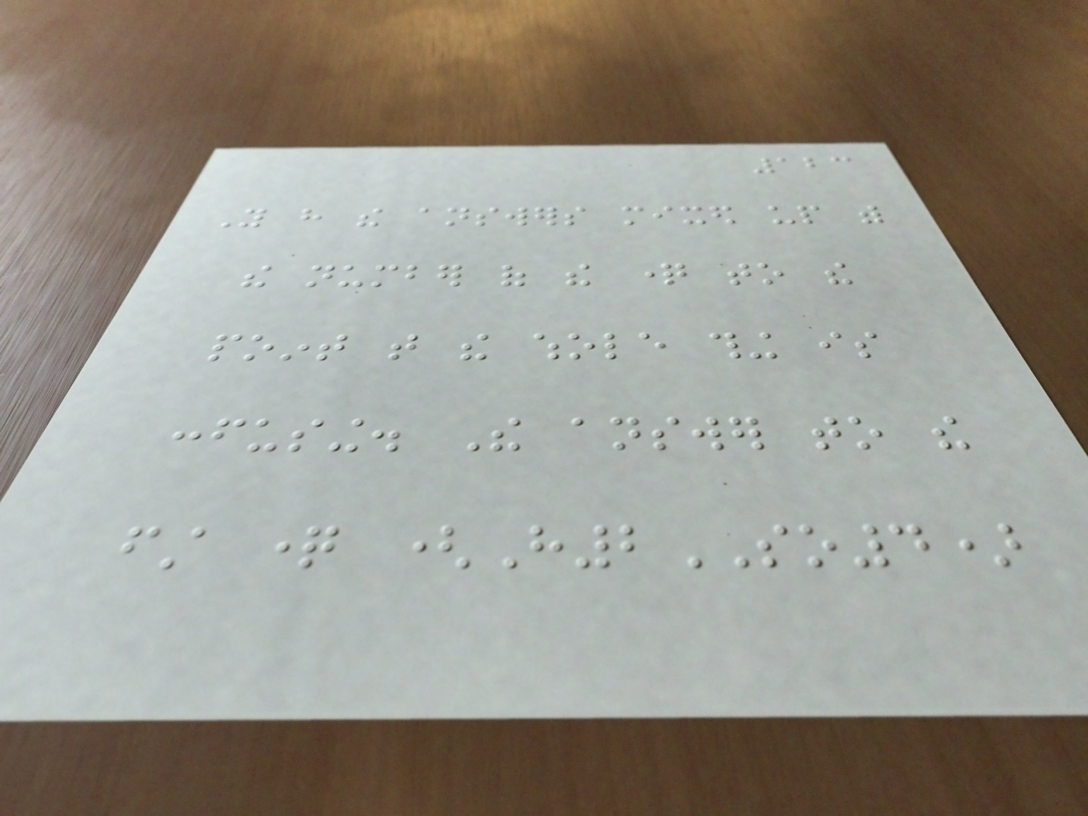123
You have the answers mixed up with
the number of the question to the
point that the whole thing is
confusing. The answer to the
first question (H2SO4)
